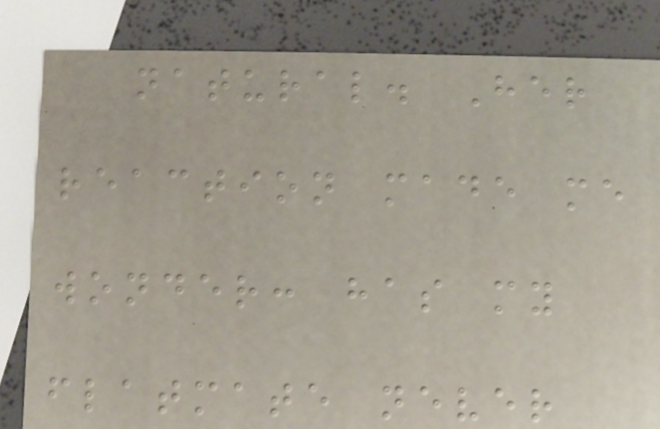natural. Her
reaction made me
wonder: has my
flatmate never
